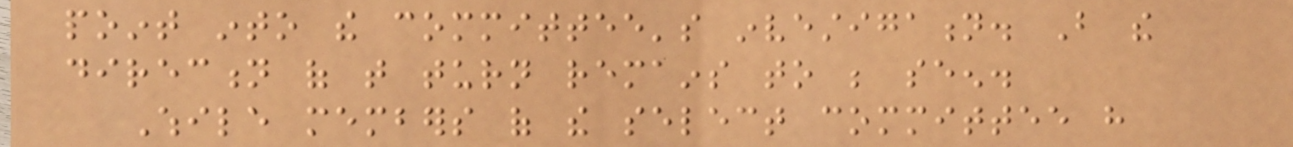point into the committee's investigation. But the
direction of that turn remains to be seen.
While members of the select committee have
